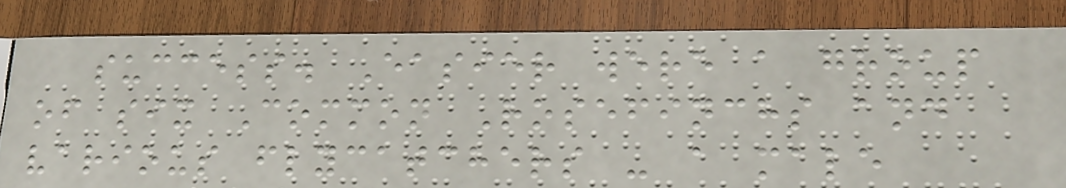success. Easier were a group
of six Common Rosefinchs and
various flycatchers - a male
